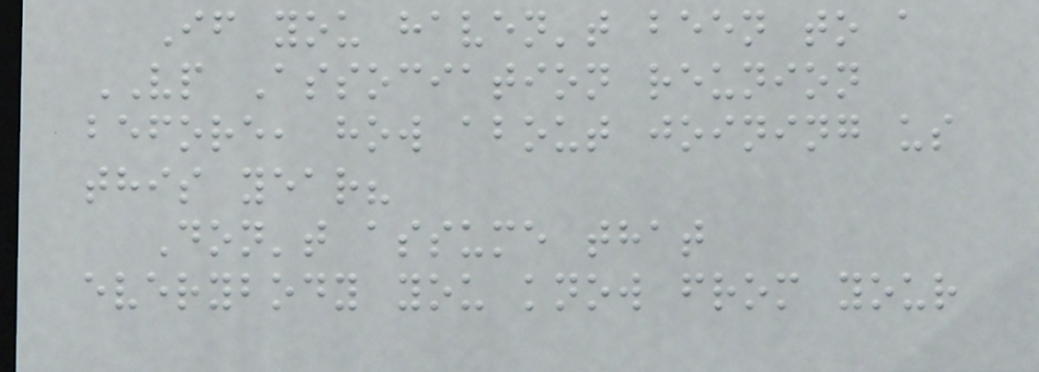If you haven't been to a
VP Association reunion
before, how about joining us
this year?
Don't assume that
everybody you know from your
